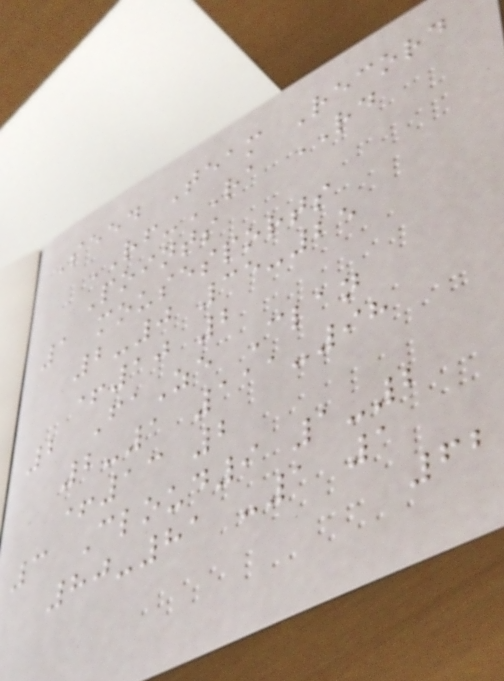Seed Team Record
RF-RA RD
Points
1 mousesports
2-0 35-25
+10 2
2 FaZe Clan
2-1 111-98
+13 2
3 Cloud9 1-2
80-81 -1 1
62
